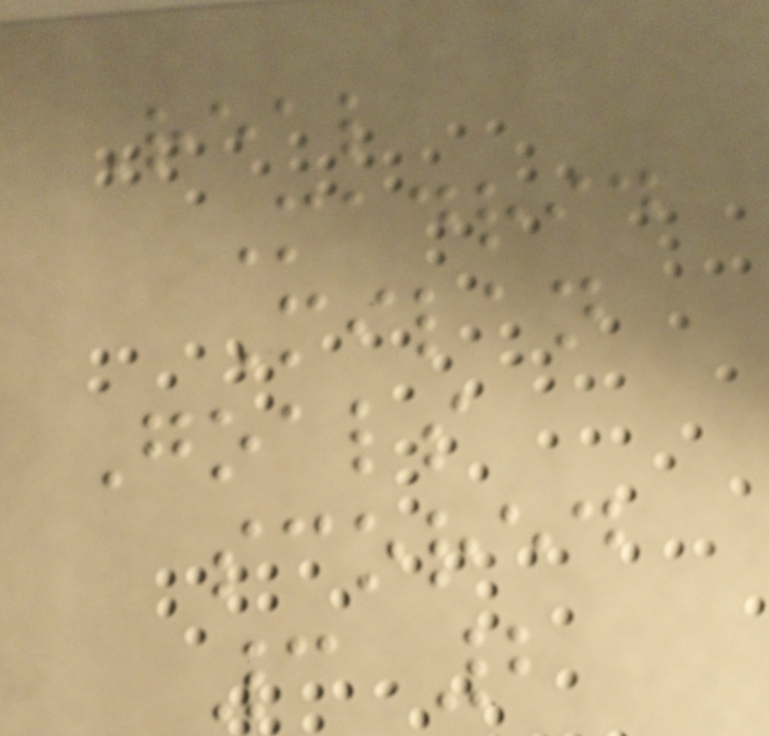Real
Madrid
Milan
Goals
scored
3 2
